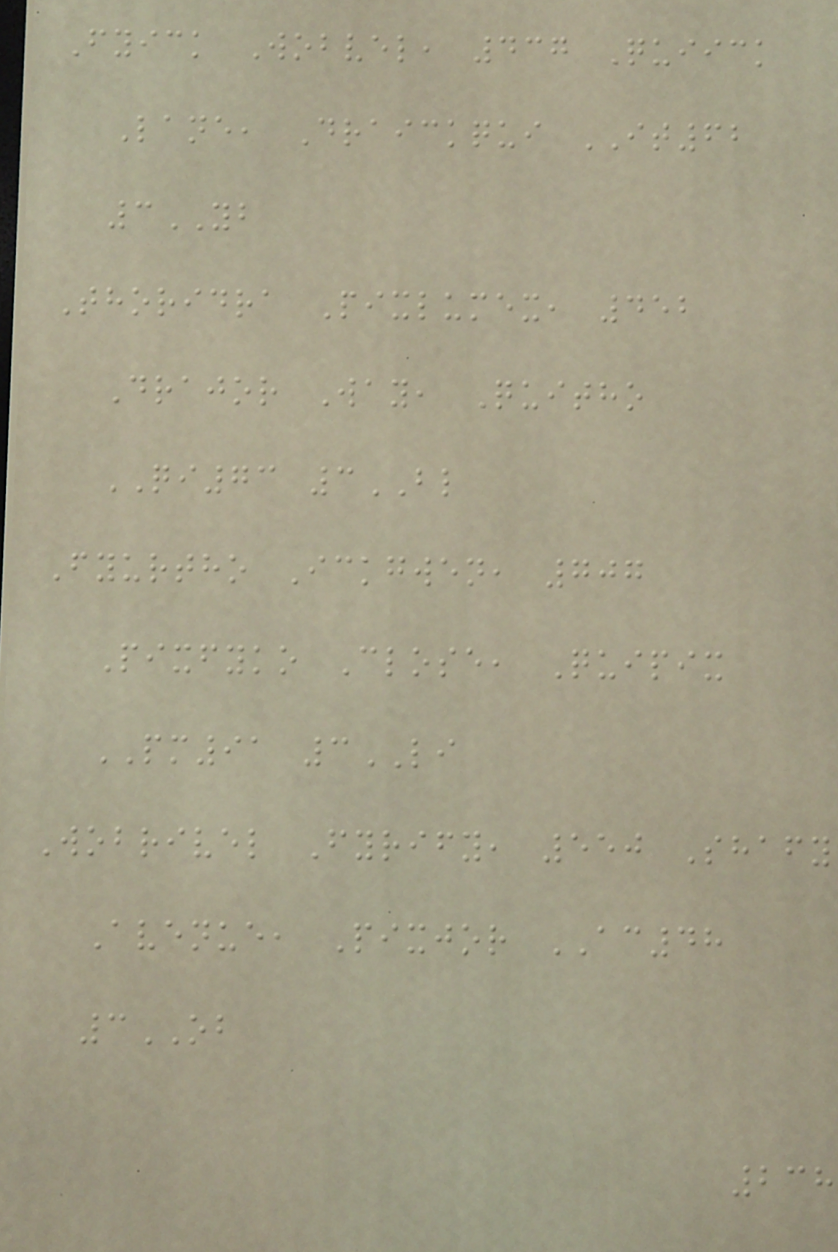Fyick Wobvel, 437 Quiick
Lane, Draickqui IT62
3YB
Thoridra Pixlumex, 452
Drajor Way, Quitho
QI73 3BL
Fyurtho Ickgwen, 707
Pixfyko Close, Quipix
PM91 3LI
Wobrivel Fyrify, 550 Shafy
Avenue, Pixjor AC48
3OB
238
